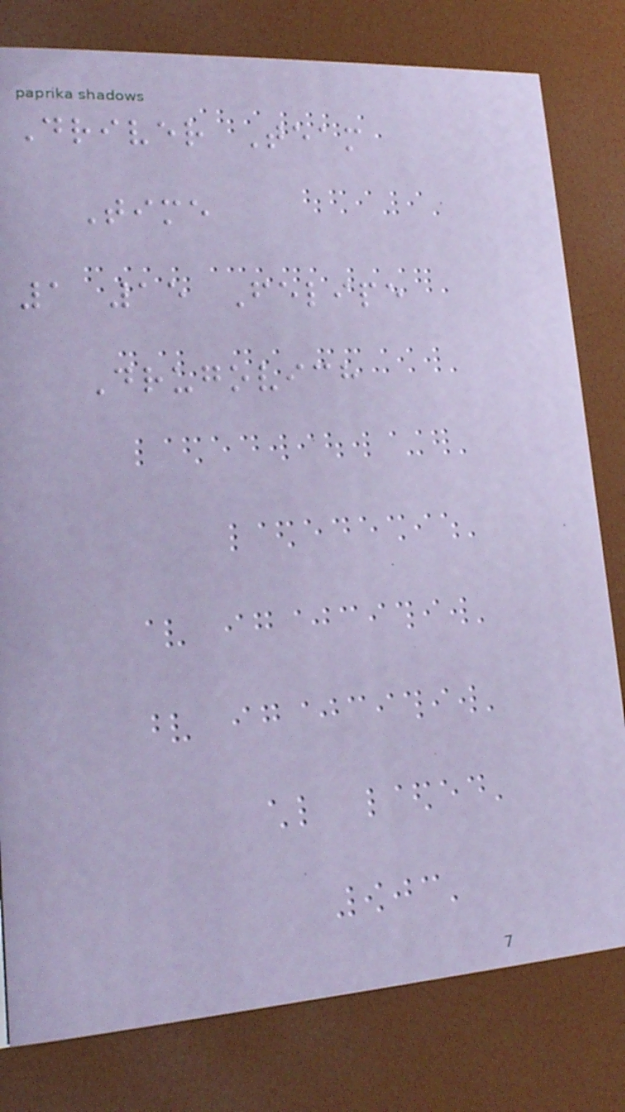Driver Team
Time
1 15 Felipe
Drugovich
